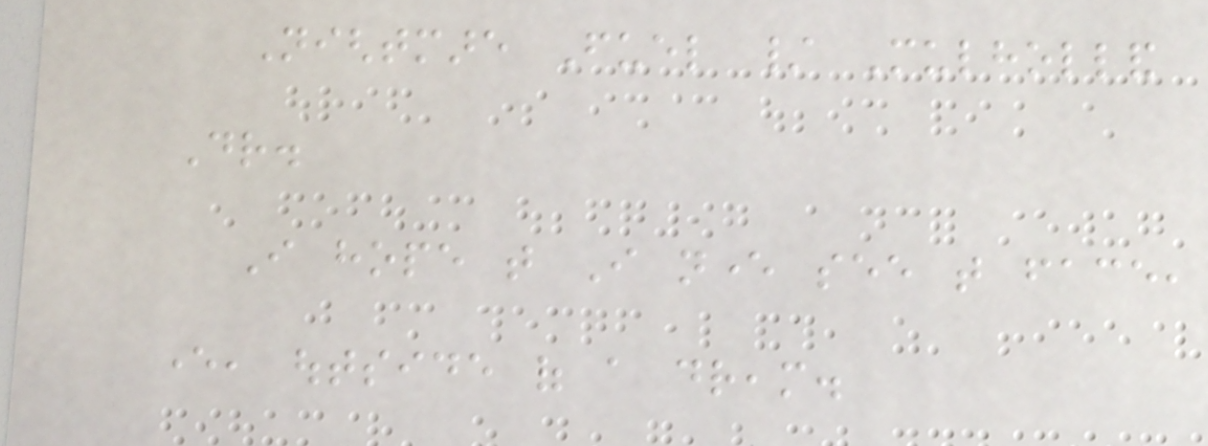Nightmare Fuel / Mulholland
Dr.
I hope that I never see that face,
ever, outside of a dream.
